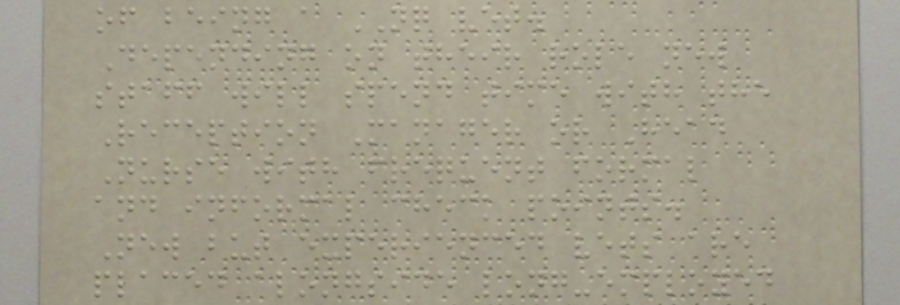of being a NQ vet.
Depending on their role new
staff will spend time with the
Reception Manager or Head
Nurse with frequent formal
and informal check points.
New but experienced vets are
placed alongside long-employed
